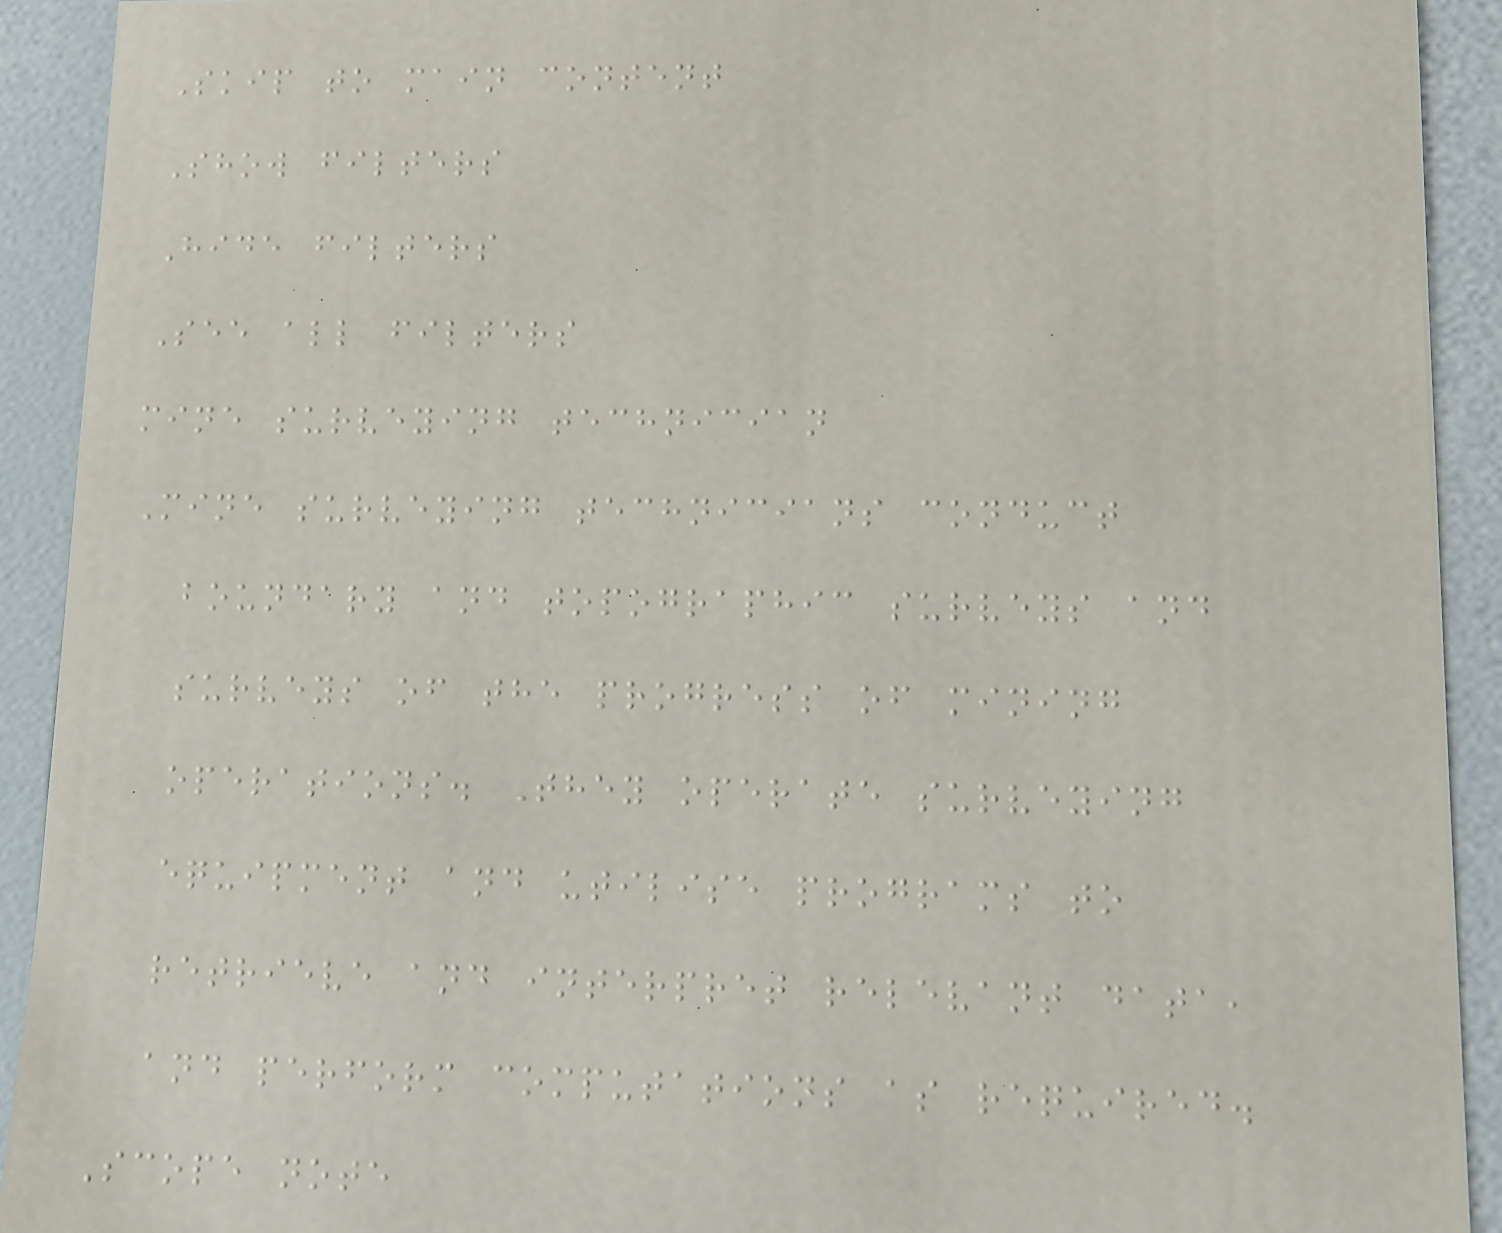Skip to main content
Show filters
Hide filters
See all filters
mine surveying technician
Mine surveying technicians conduct
boundary and topographic surveys and
surveys of the progress of mining
operations. They operate surveying
equipment and utilise programs to
retrieve and interpret relevant data,
and perform computations as required.
Scope note
